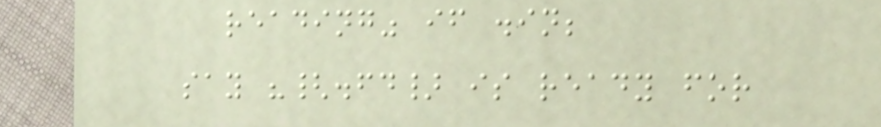reading" if .in;
say "{.fd} is ready for
